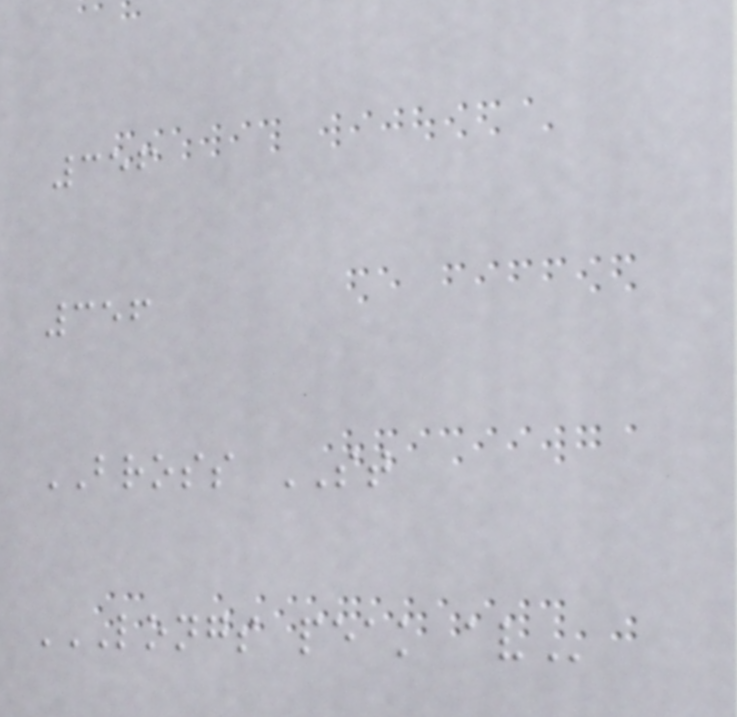356
356
BROSS ST
LONGS PEAK AV
